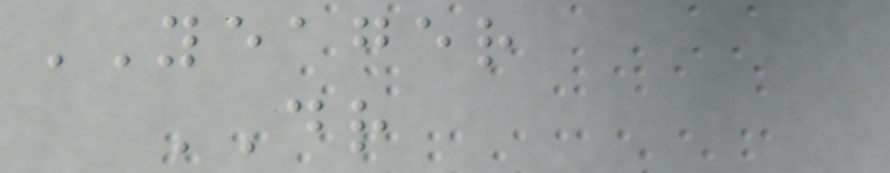YEAGER
DR
